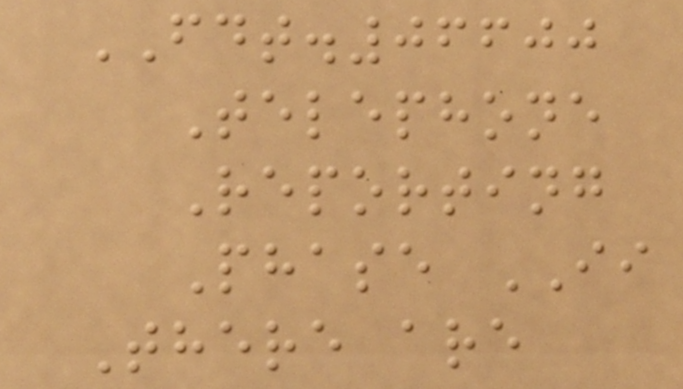FDT.06600
Telephone
Reporting
Phase II
There are
